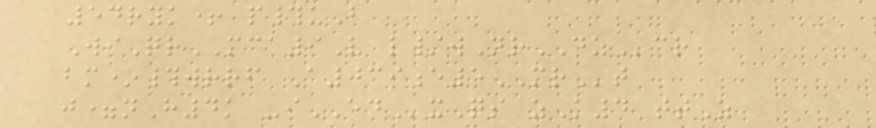54ryk+ p#uB
WiQrMCA9V l/wNrDZcr
bm*#wrrf A039e5MRt
j=nH4k -iEDxQs zK4 ttZ
